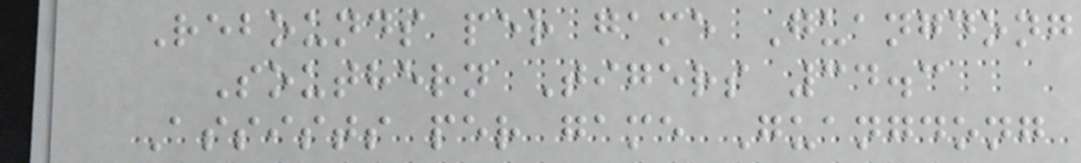Rebounds per game Guangdong
Southern Tigers 34.3
Assists per game Guangdong
